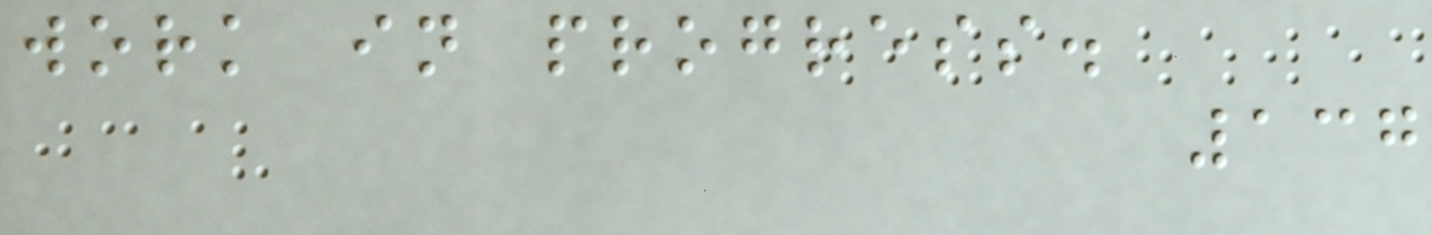work in progress.
137
